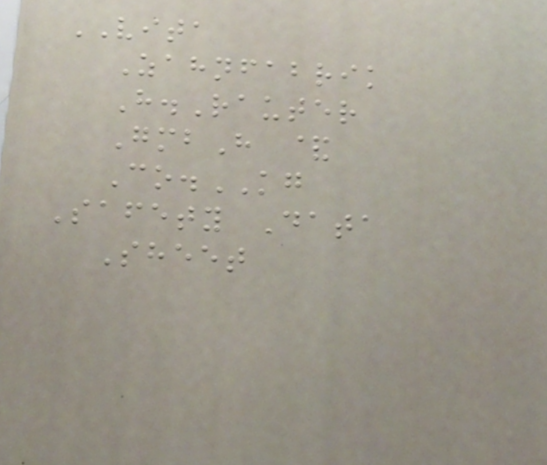VITA
Zahnfabrik
H.Rauter
GmbH &
Co.KG
Safety Data
Sheet
